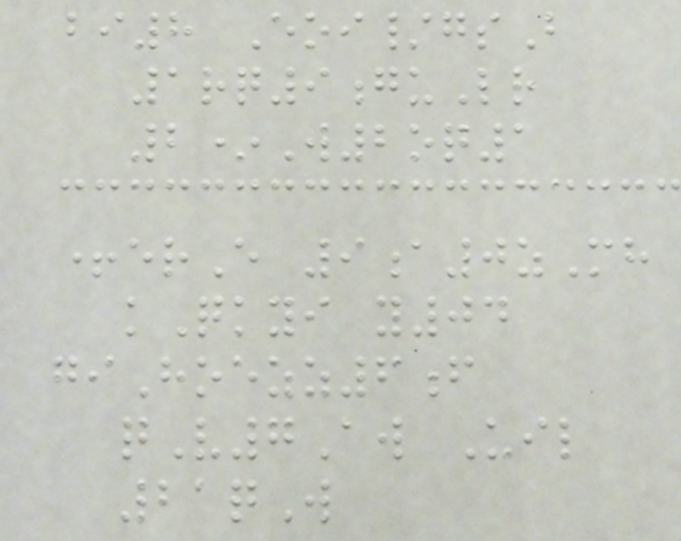bi8 Eoi/gsB
1rq9guLr
2*W2oq1
+erE 9a0zMh
kQkyi y04
giHoezz6f
qV7Aw Uil
21qW
